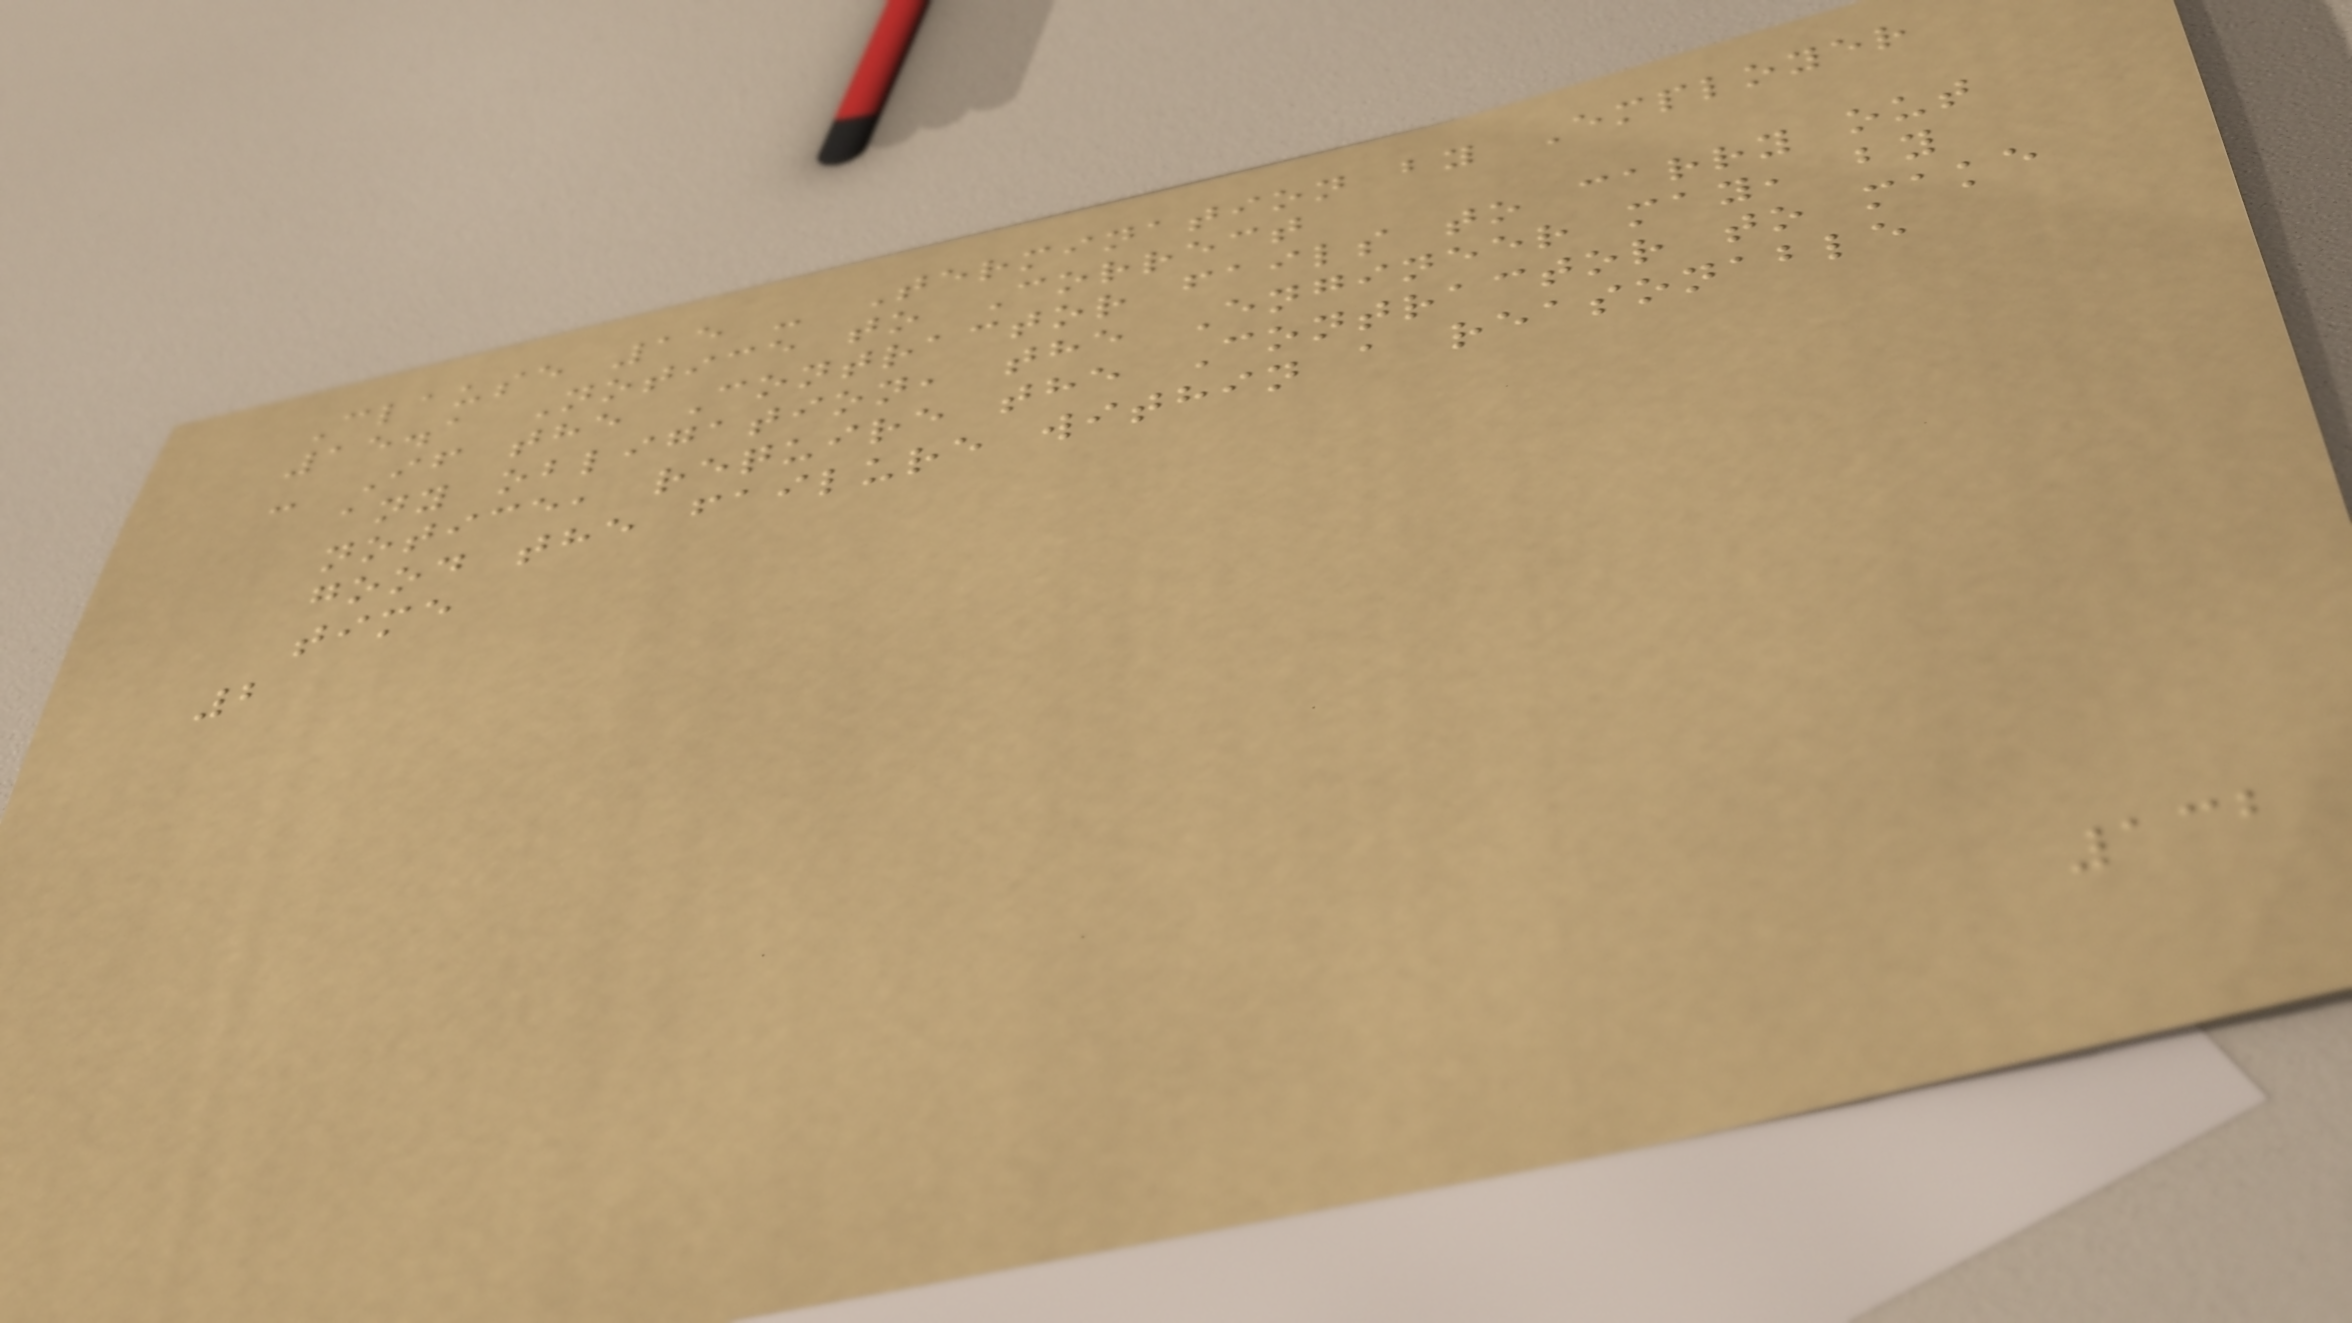Clause 15 - Termination by Employer
15.1 Notice to Correct
- If the Contractor fails to carry out
any obligation, the Engineer may, by
notice, require the Contractor to make
good the failure within a reasonable
time
2
132
